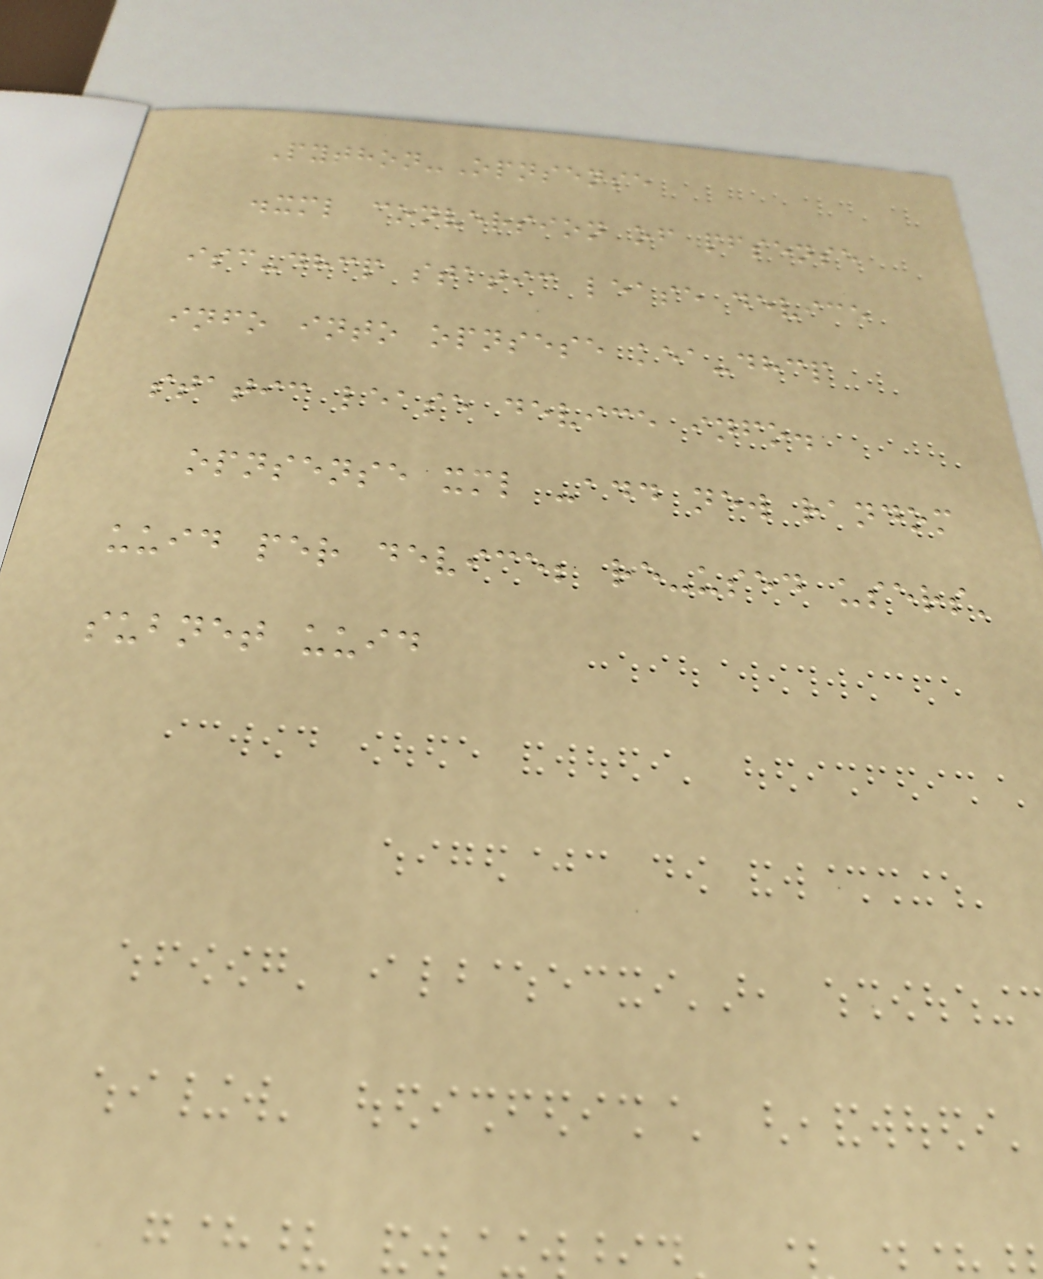Python-Opnsense
.xml conversion of pfsense
isc-dhcp static lease device
info into opnsese kea-dhcp
static lease device info.
opnsense xml -add new random
uuid per device; re-used users'
subnet uuid
